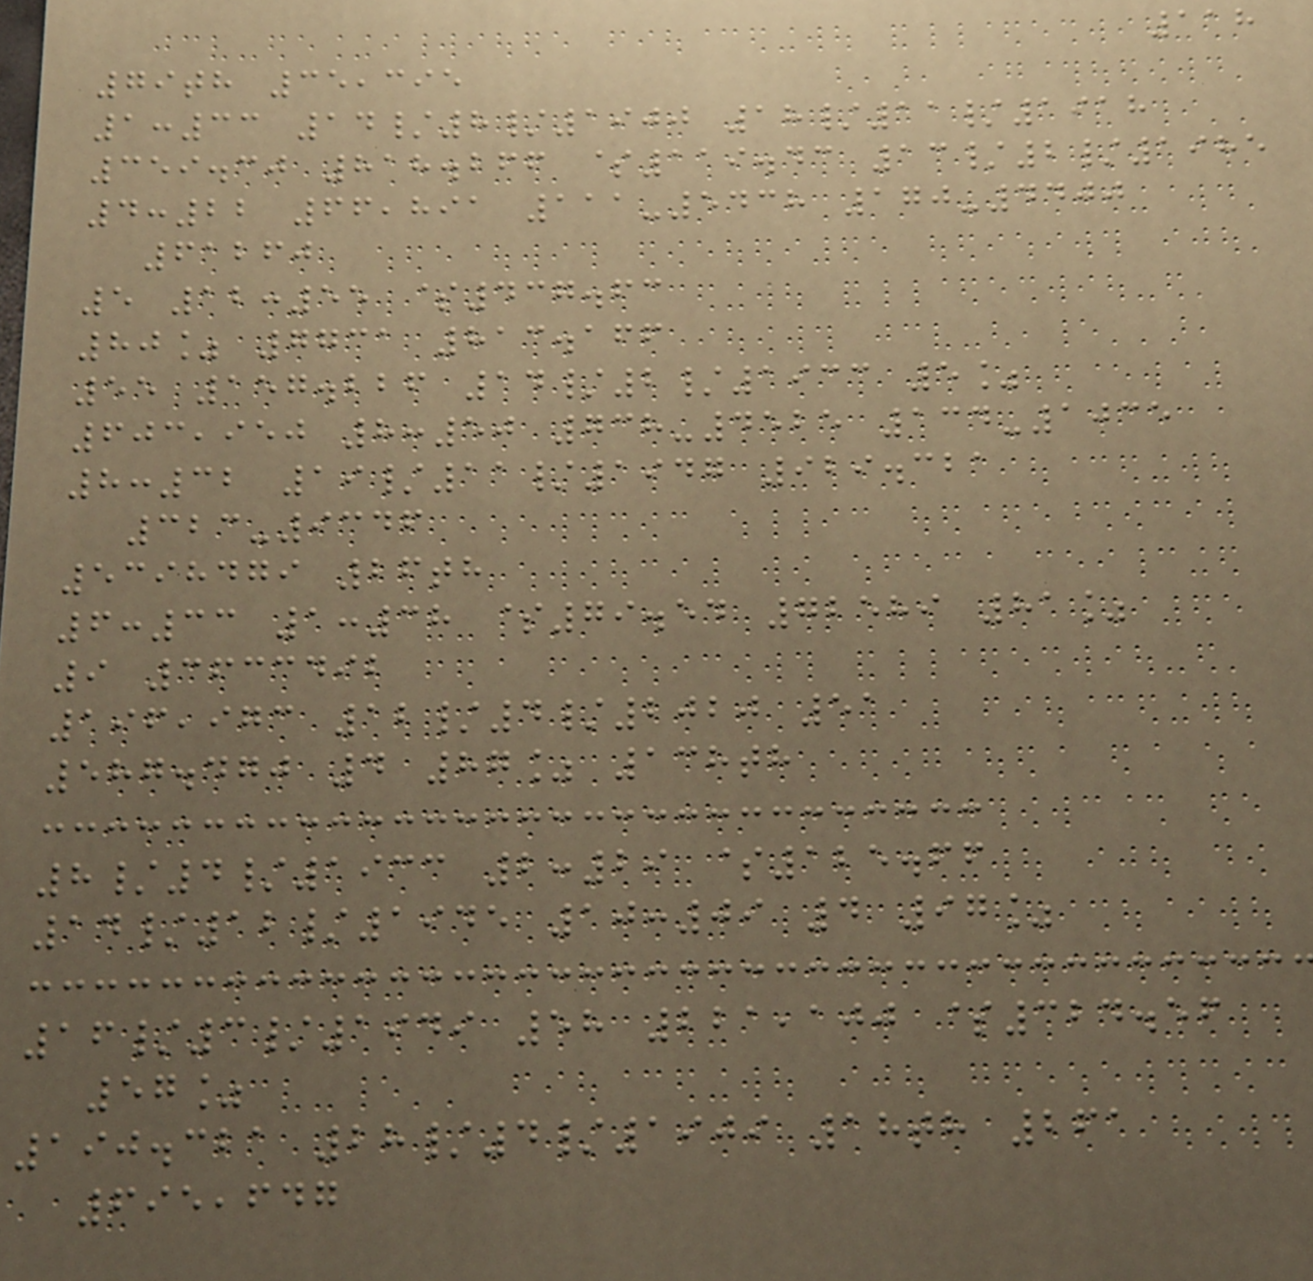118
79th 35,395
1:33 14/8/1900 18/11/1918
359.30 818.266 $119.43 13/2/1985
4:22 66,891 111-5438 170-4400
61260
5 12:55 $437.63
80% 7731 813.166
55 157.226 14/2/1933 5%
603,950 8:50 738-4525 134-1035
8:32 19/11/1947 929.321
323-9346
5398479 26th
6:33 1:38 $79.54 72589 81%
9 3633492
196,973 12/4/2020 51
587.470 4 87% 138th
8/4/1933 2:29 $125.66
14/12/1945 10:09 4 97%
16/3/1949 58 221,100 $324.56
57%
190.321 28/4/1909 18th 261
695,647
